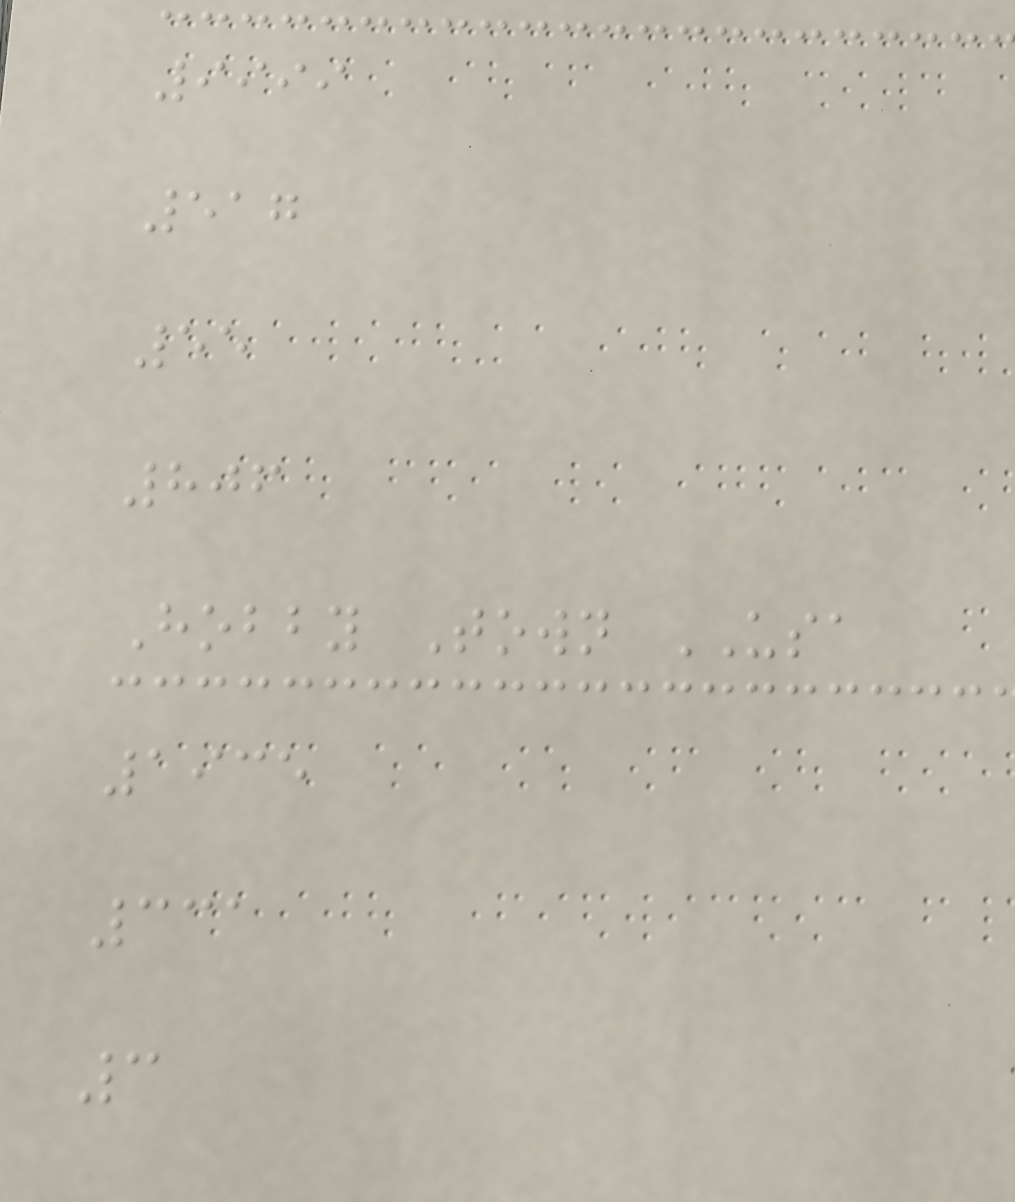9999
517
55
806
Hobby Town USA
1935
331
3
